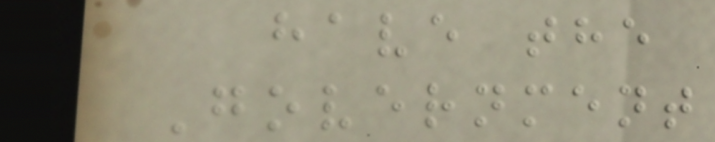have the
Government
